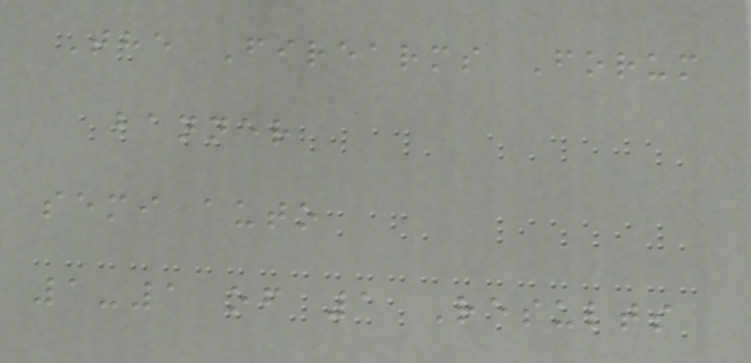The Firearms Forum
banner
semi auto
1-1 of 1 Results
